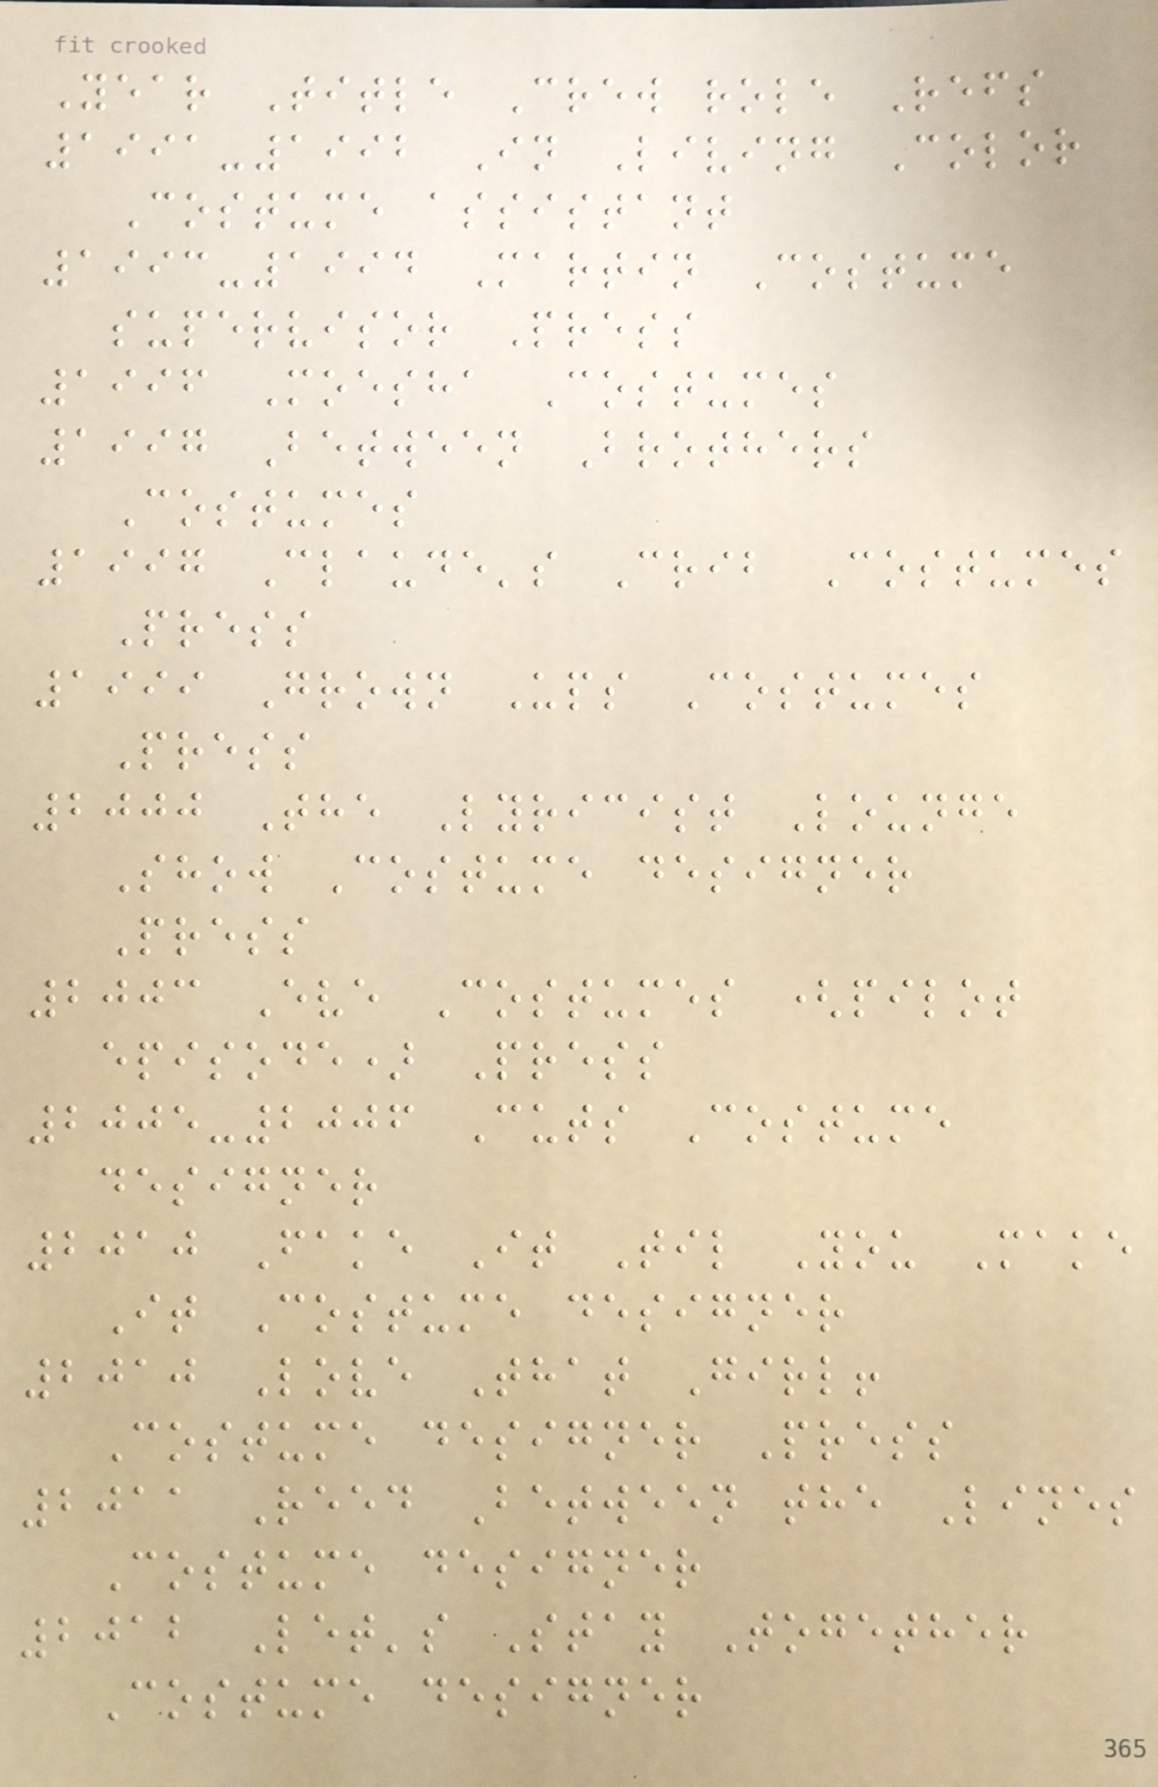Year Title Crew role Refs
1991-1992 In Living Color
Costume assistant
1993-1994 Martin Costume
supervisor Press
1996 Moesha Costumes
1997 Between Brothers
Costumes
1997 Claude's Crib Costumes
Press
1999 Grown Ups Costumes
Press
2000 The Lyricist Lounge
Show Costume designer
Press
2003 Eve Costumes (pilot
episode) Press
2005-2006 Cuts Costume
designer
2010 Fake It Til You Make
It Costume designer
2010 Love That Girl!
Costume designer Press
2011 Reed Between the Lines
Costume designer
2012 Let's Stay Together
Costume designer
